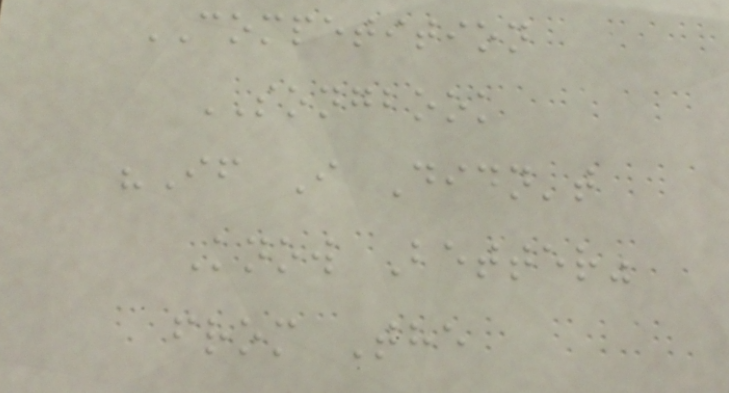COMPETITION
SONGBOOK
"If I Didn't
Know Better"
from The
